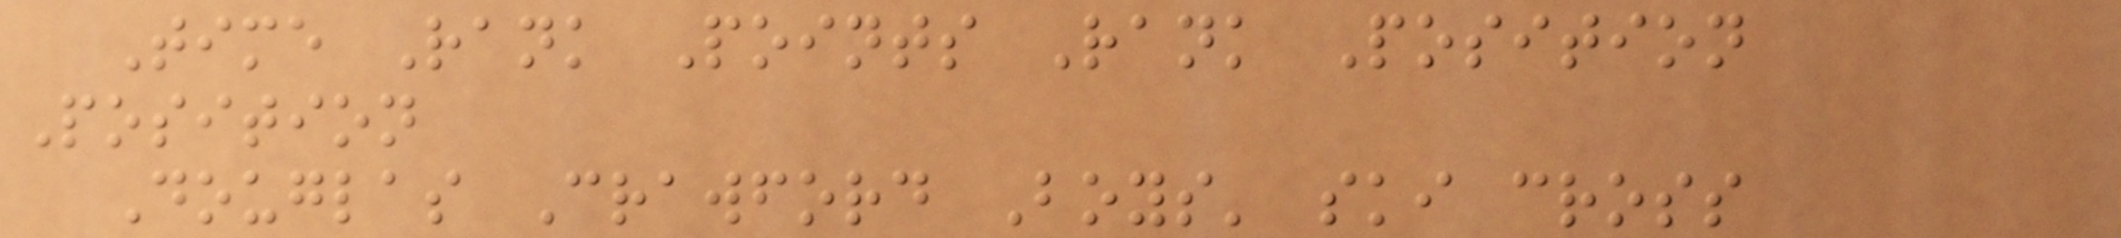Time Rank Points Rank Position
Position
Douglas Crawford Boys' ski cross
